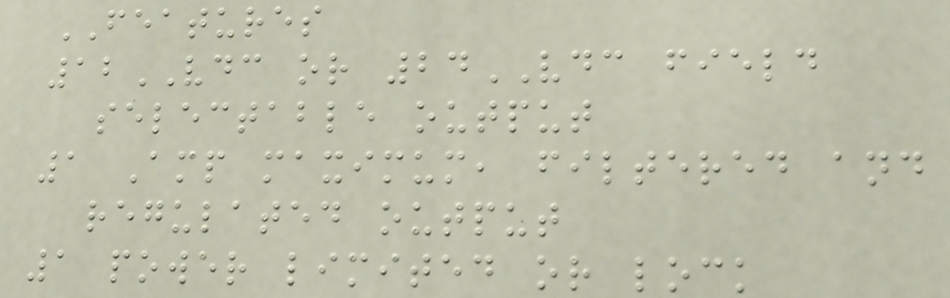FEATURES
12VDC or 24VDC field
selectable output
1 Amp maximum, filtered and
regulated output
1 power limited or lock
